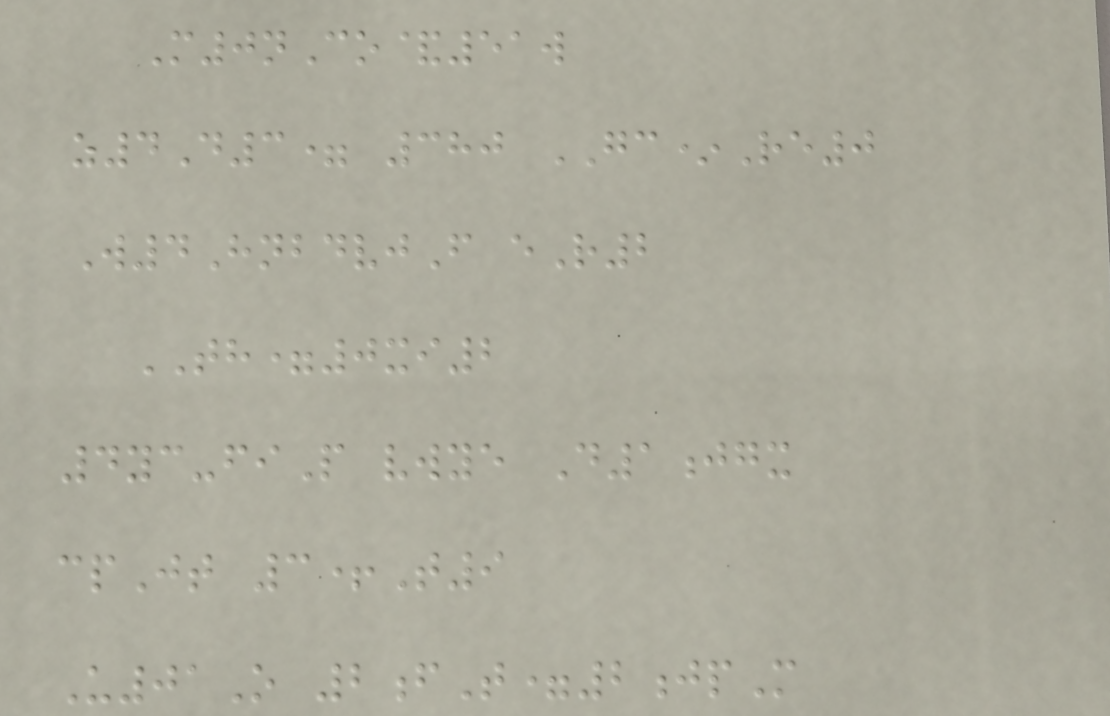M0nCo&51w
z4D3= 380 GC*Re0
W4HnbdvjF eR2
TH=0xi2
4yc-fiP vwye D1jgx
cpJt 3+T9
U01O 2fT=2jpM
